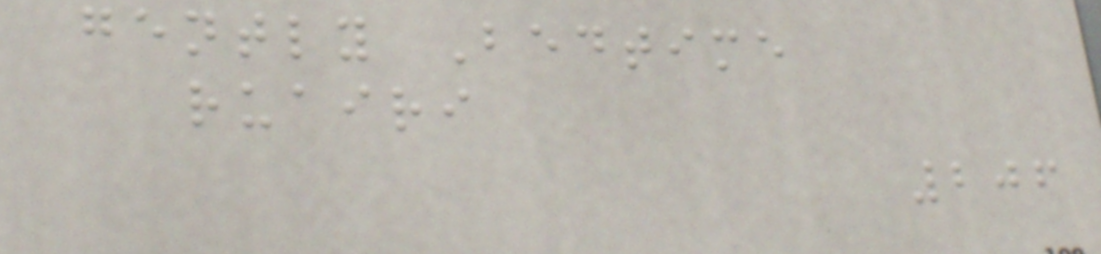gently Bedtime
ruairi
206
